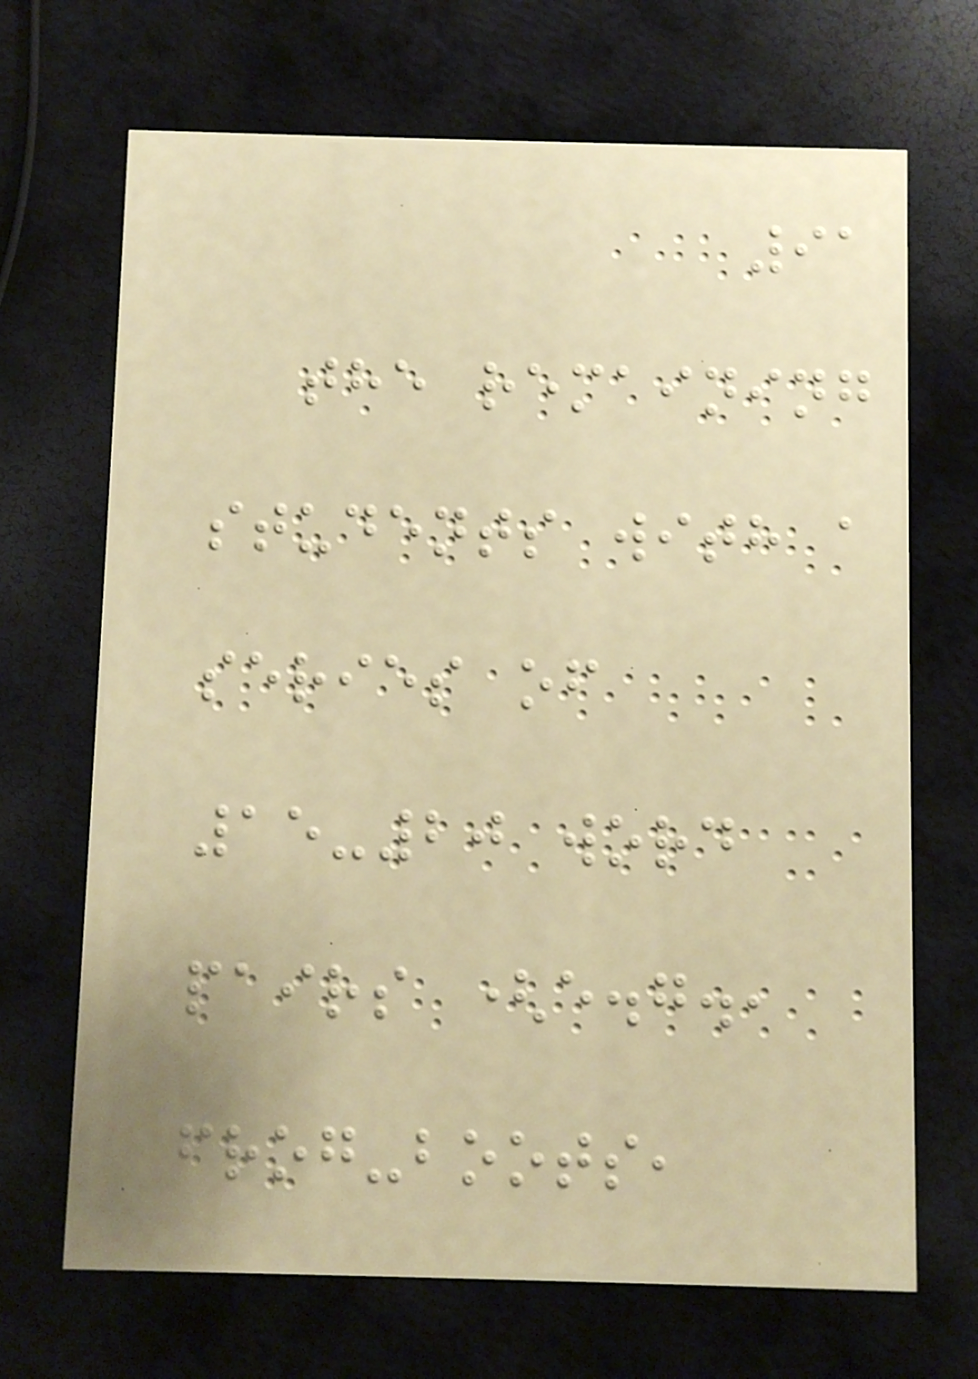91
the remaining
students with a
series of
15-20 word
pairs (e.g.,
frog-boots,
